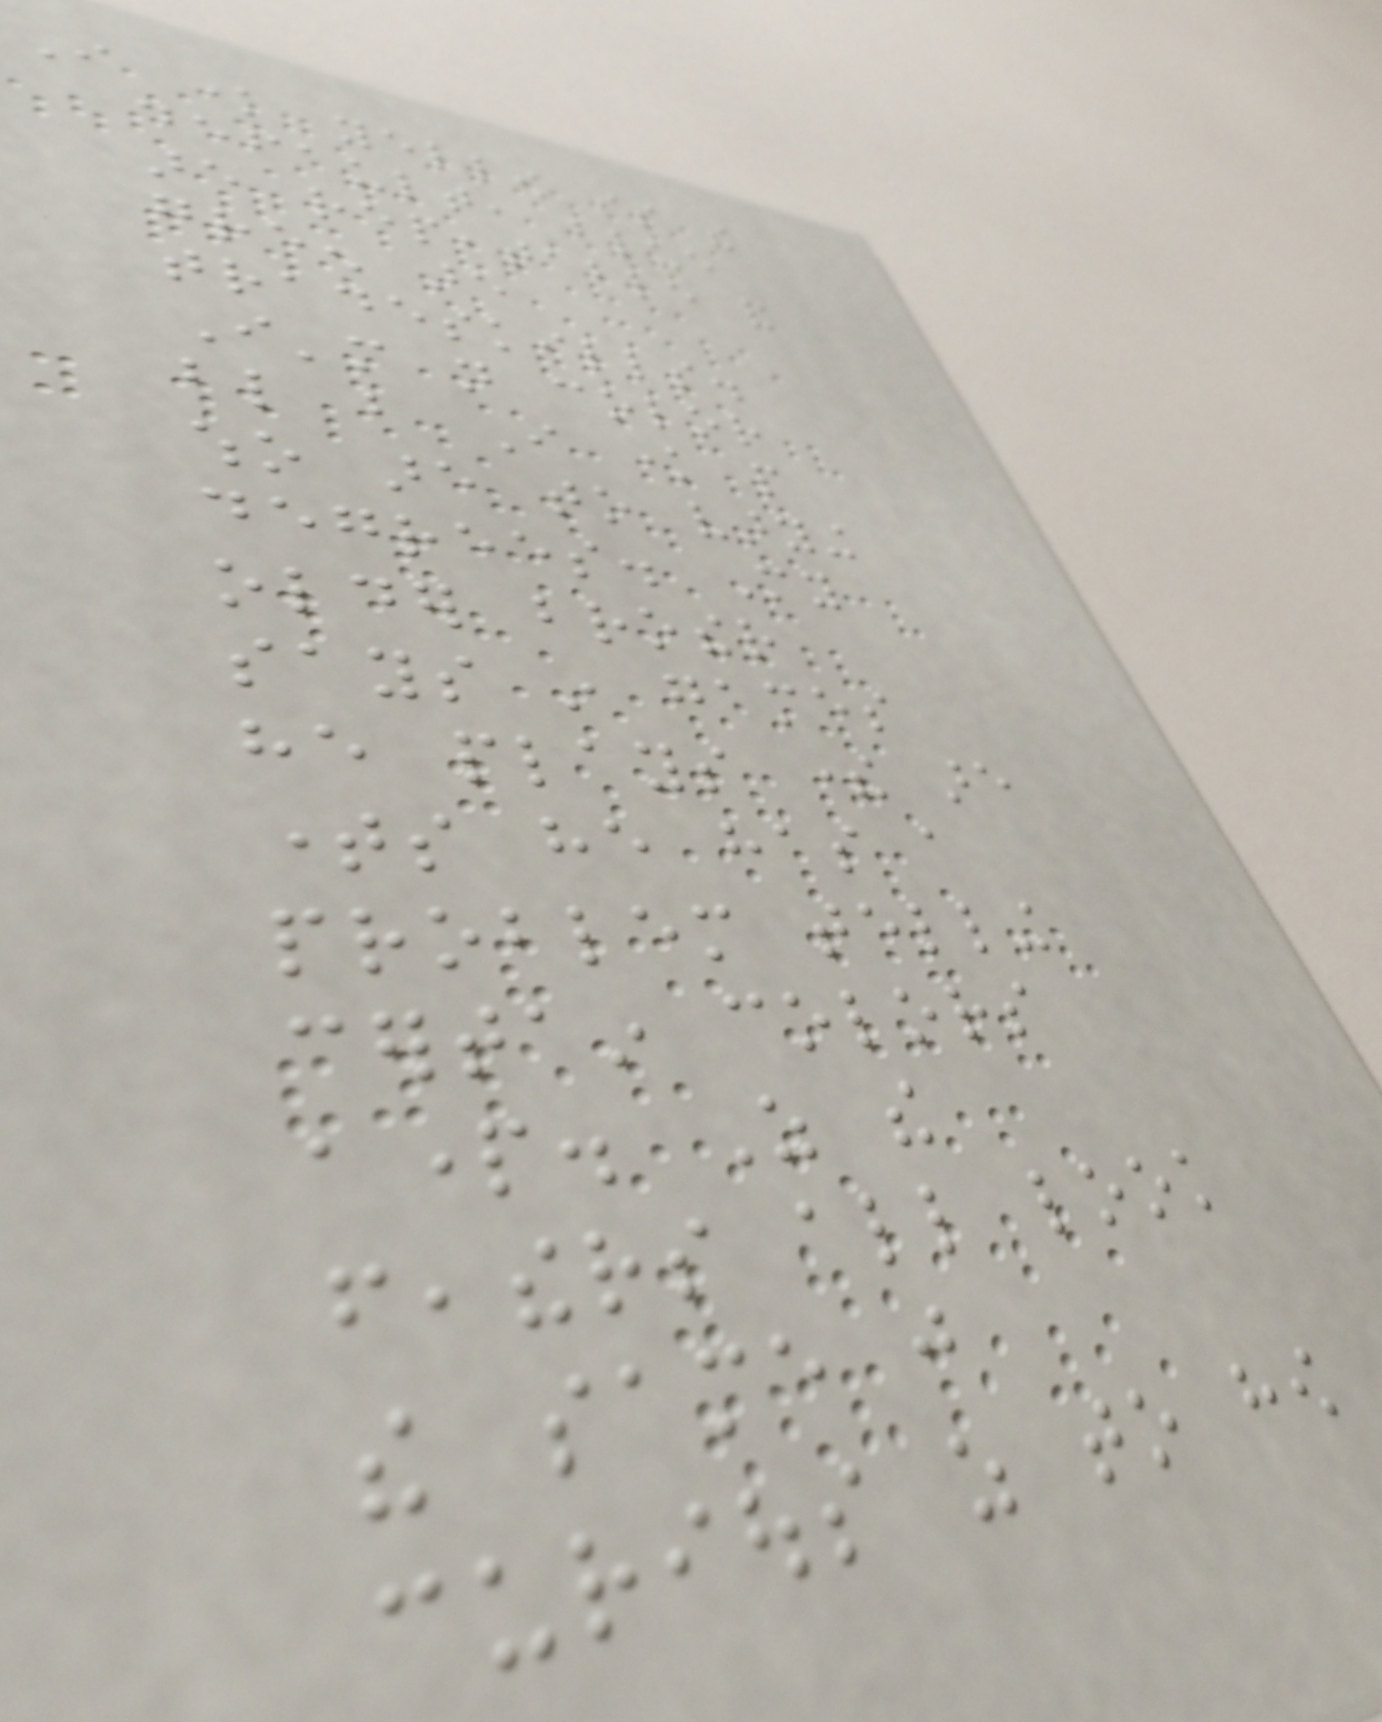I know yellow is the
default, blue
are repeatable and
green are
tradeskills.
I'm not color
blind but I know people
who are to varying
degrees. My
older brother
says in games
he plays there are
times he has a
problem telling
certain colors
apart. As the
feathers all look
the same just
curious as to how
